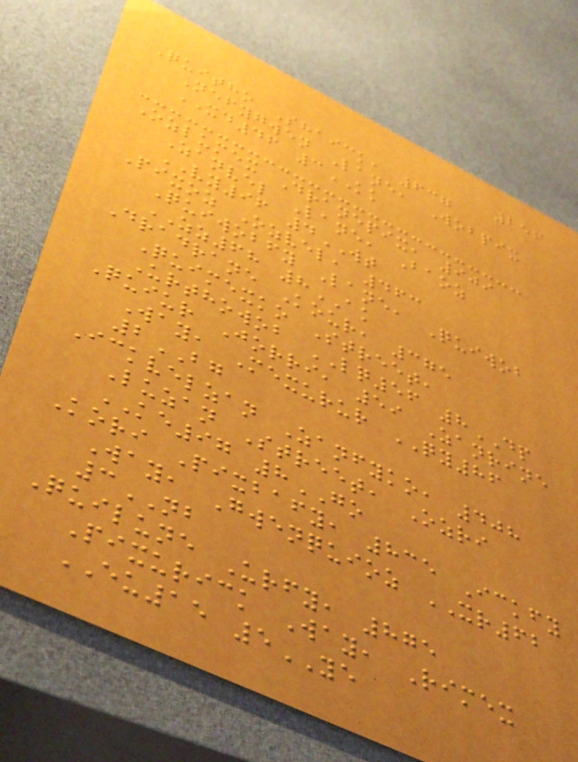256
Quitho Shaick, 637
Nefygwen Lane, Wobpix
XD46 3KK
Ozlumex Dranepix, 909
Zanvel Lane, Baoz
VY96 4WT
Pixoz Ozvel, 463
Quiwobfy Lane, Quiwob
ZZ68 8AK
Dradrane Kour, 375
Quimexko Street,
Urthowob LQ56 8DP
Quiur Jorri, 59 Zanrine
Way, Mexurur QY86
2BG
Ickvelzan Zanfyko, 408
Luzan Street, Ozri
KE97 8GO
Kori Pixbafy, 835 Ickfy
Way, Gwenquioz XR62
3NB
Quilune Urfy, 875
Pixurick Way, Rimex
EU15 5YE
